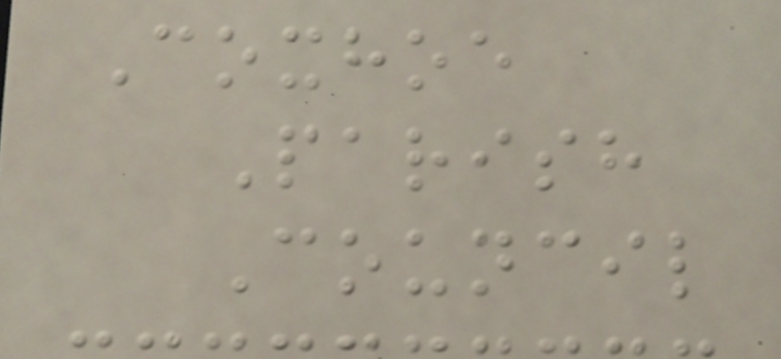Coxhoe
Parish
Council
